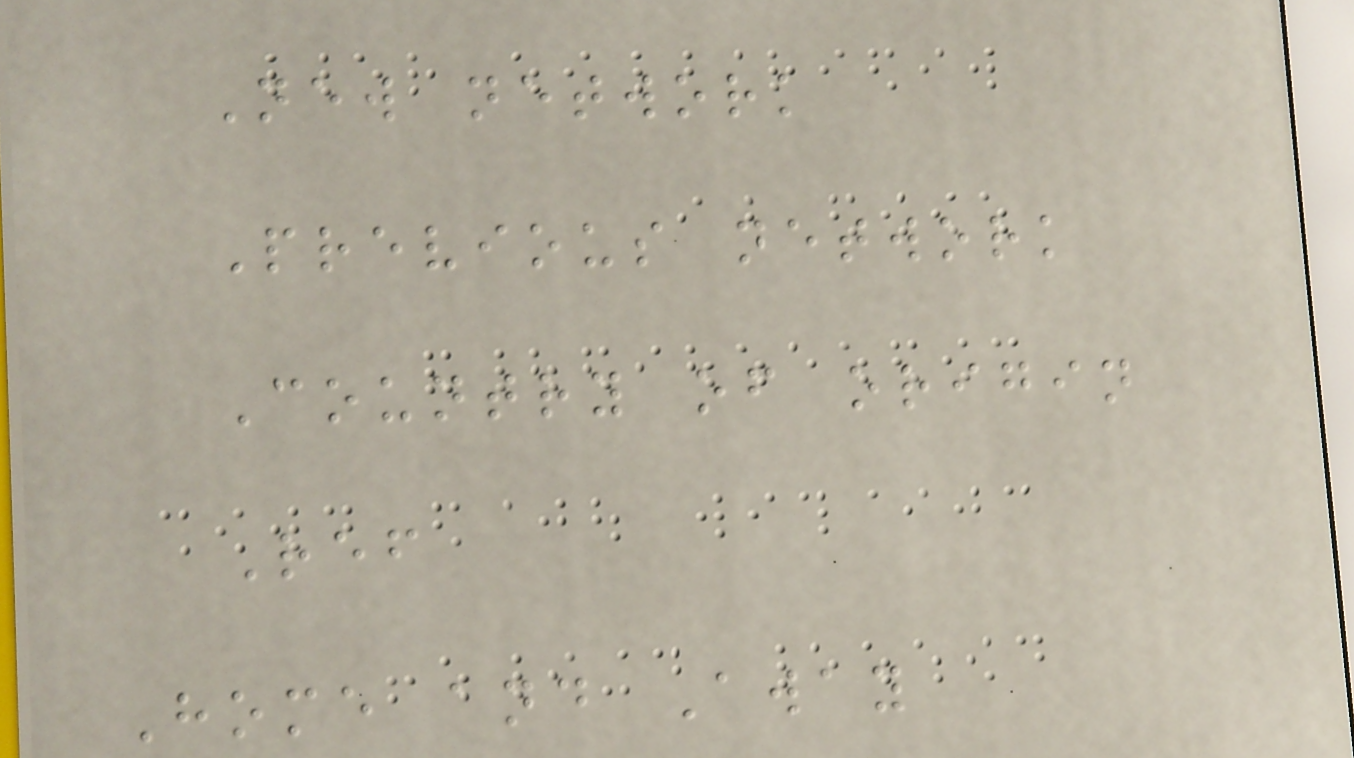New network
Previous network
Country of origin
Ref
Home and Away
